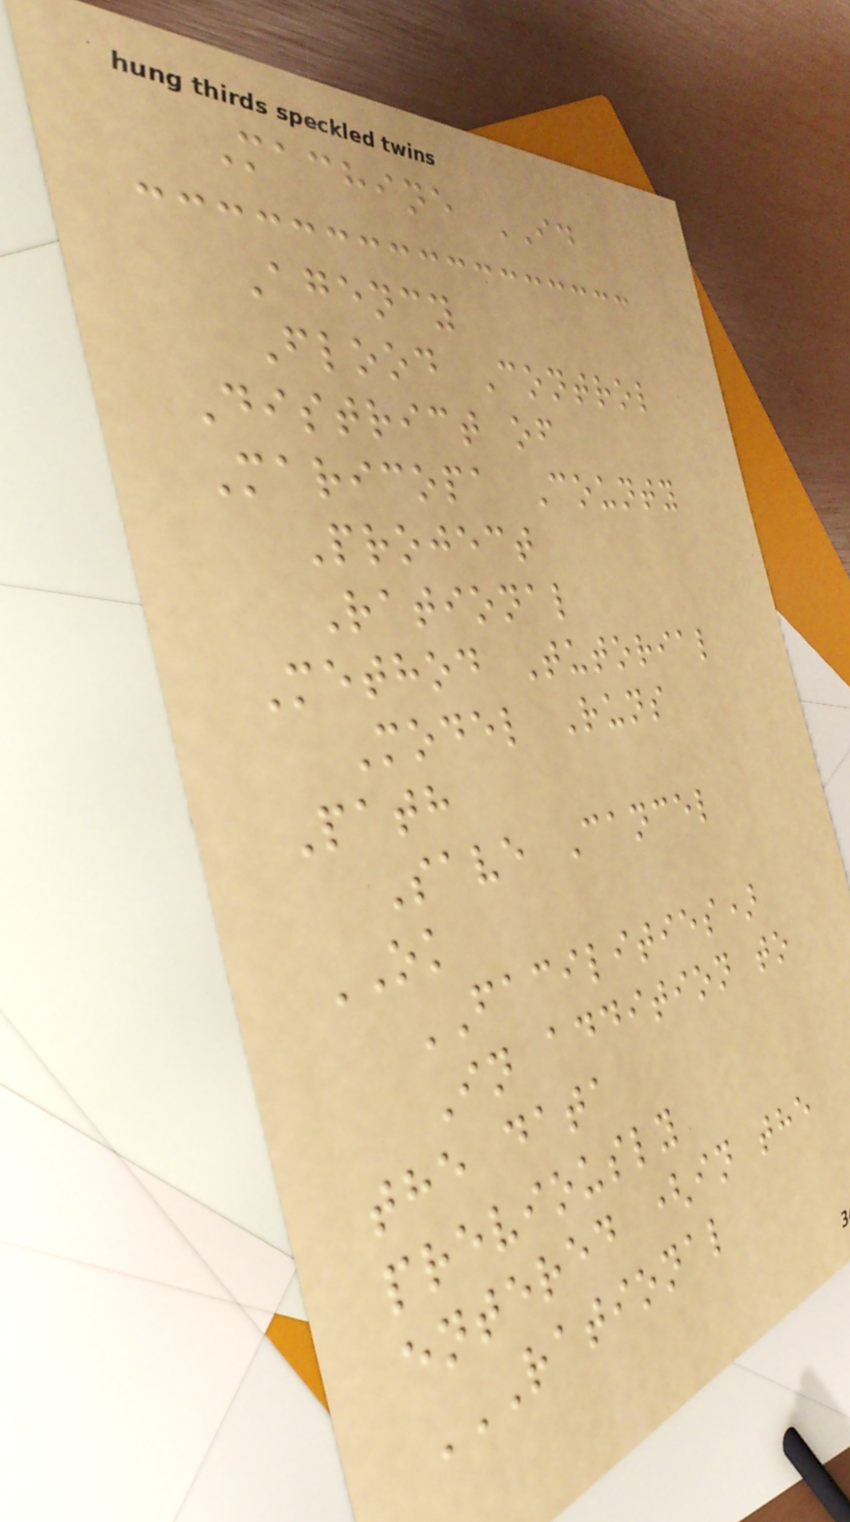Machine ID
Agency
Flood Control
District of
Maricopa County
Project
Rational
Method Tutorial
Model Runs
Path
Save Cancel
OK
FACILITIES)
In addition to
the data
previously
entered (in the
RATIONAL
